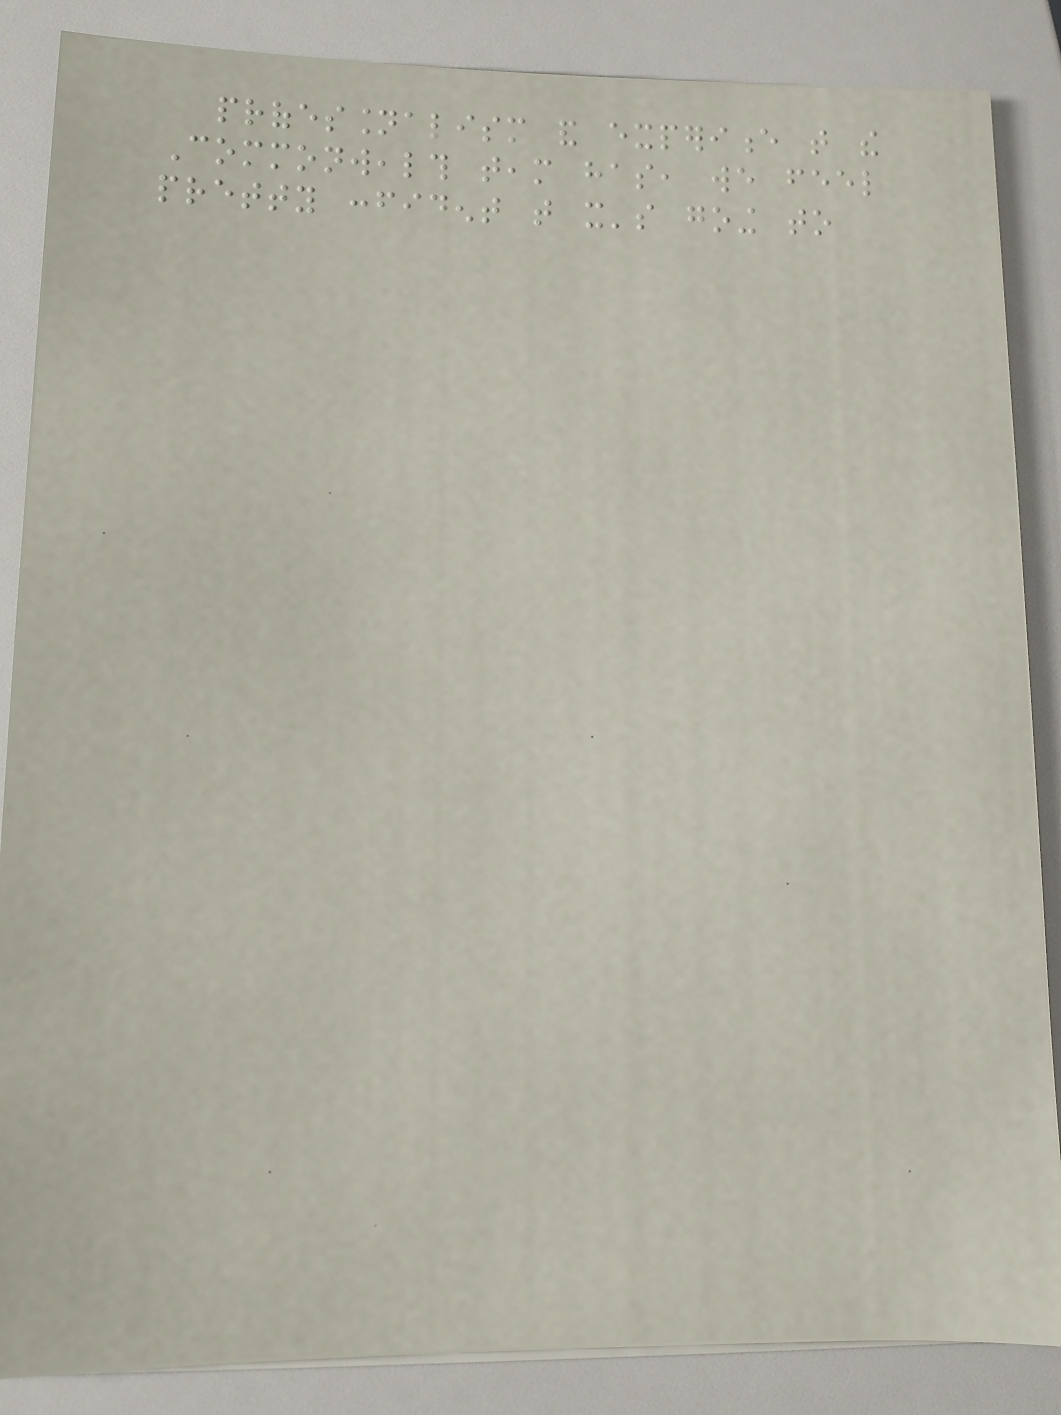professionalism and experience that the
Commonwealth team has, we feel
pretty confident that it's going to
